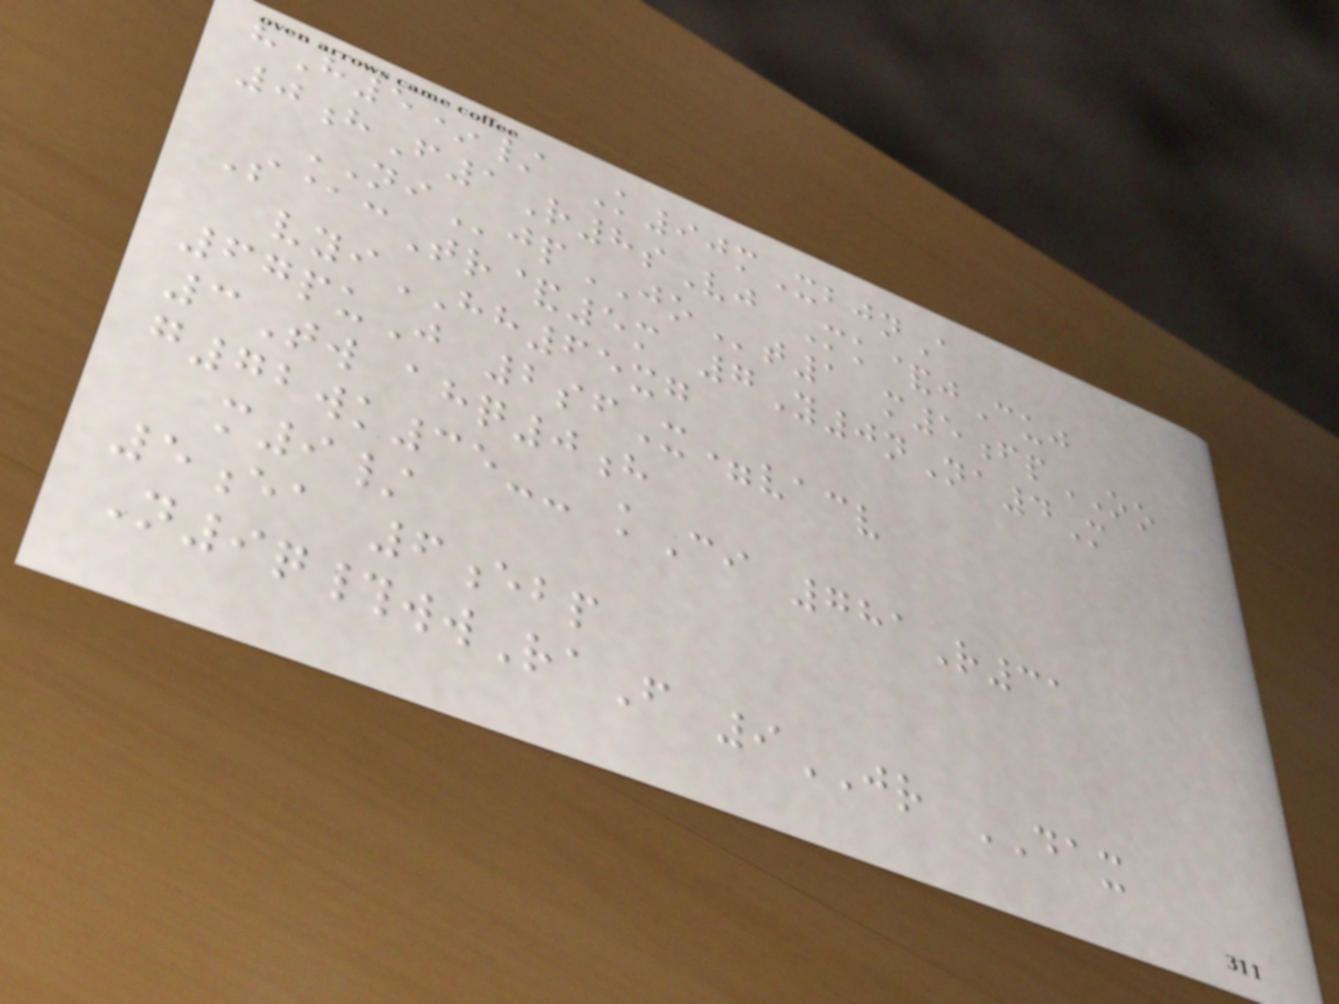hH5*/ K90mXbjnA
0hF1R8sVj Mk&jCuj
NIjpJOt1 m5fpOO
S@cTr&5m 7Y0nNa4M
vyiHH65xg
67puJ 2sfX=vacv
3Tw ahq0h
g72wk35-- kCi 781R31
m9/
5ea 6ebp
N9q#wwRaF 9JR DAX
